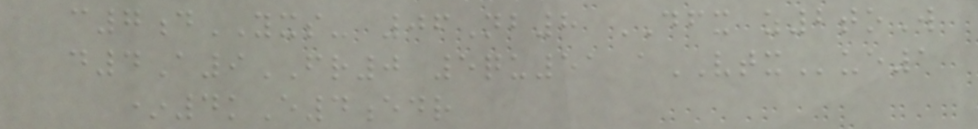c7dYXS- 06Nb8 DFX z2toW
d4A9FR0 5qu51 aVTXue1
*4kE4edr
